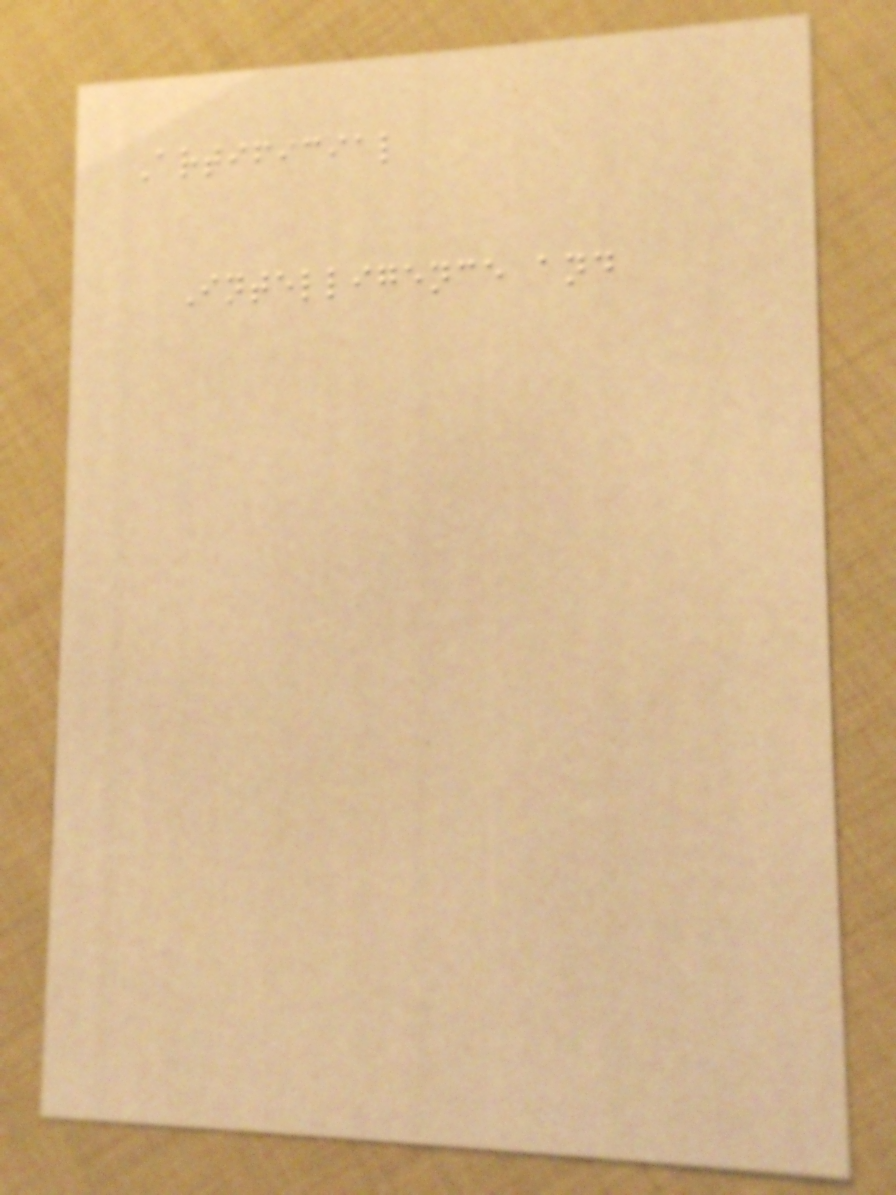Artificial
Intelligence and
